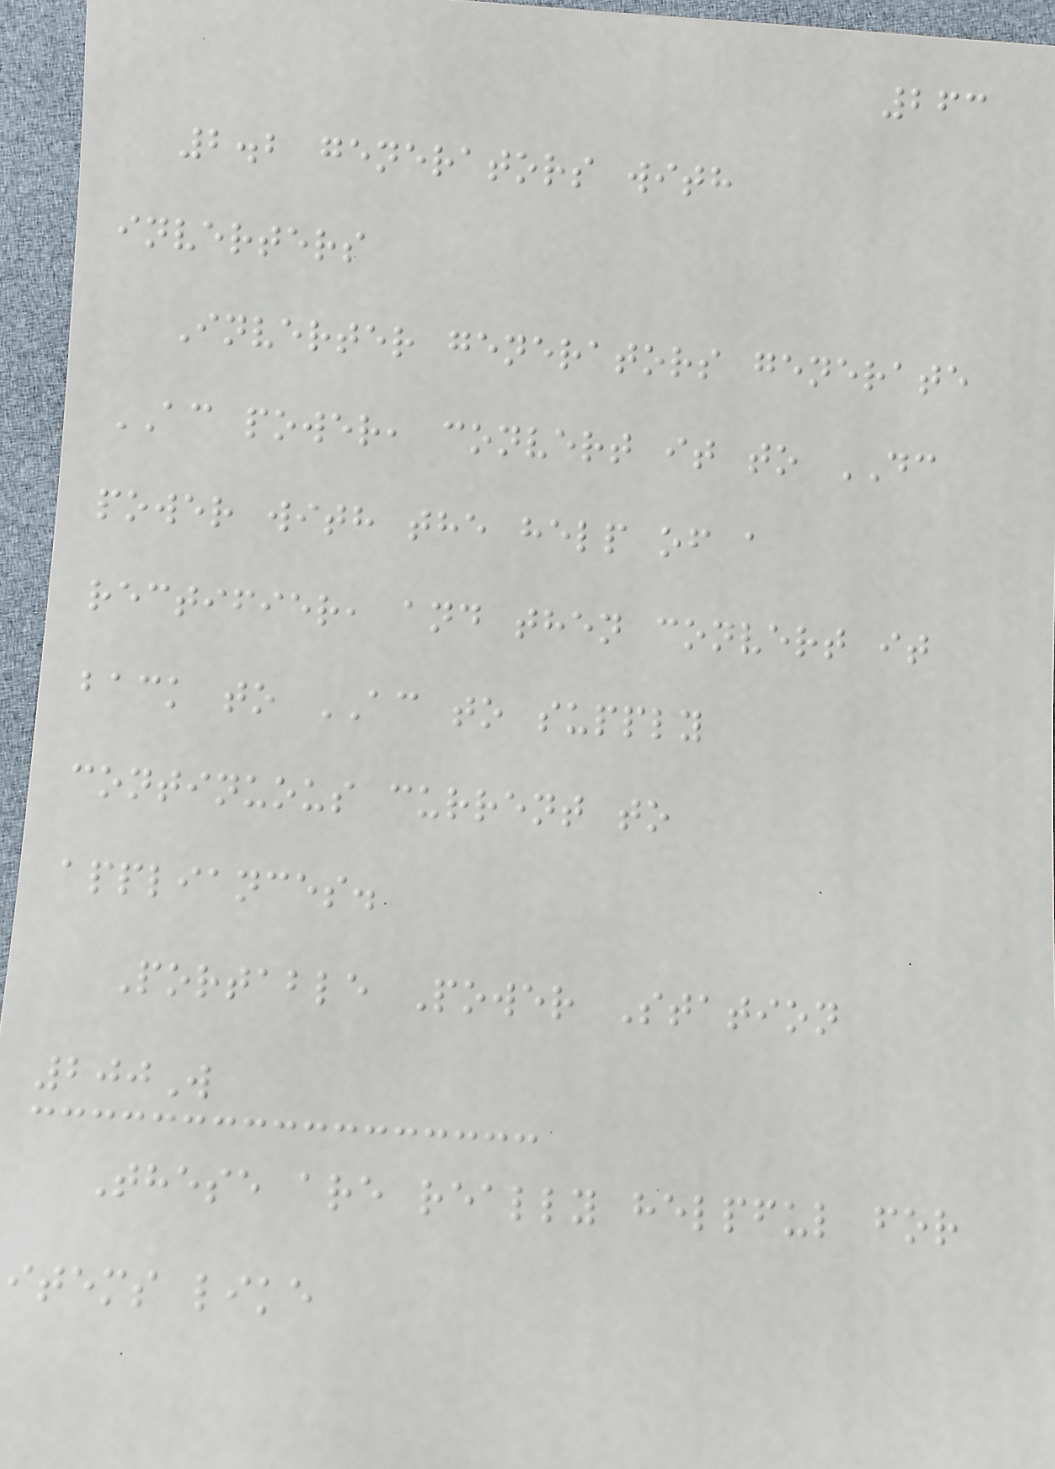263
2.2 generators with
inverters
Inverter generators generate
AC power, convert it to DC
power with the help of a
rectifier, and then convert it
back to AC to supply
continuous current to
appliances.
Portable Power Station
200W
These are really helpful for
items like
